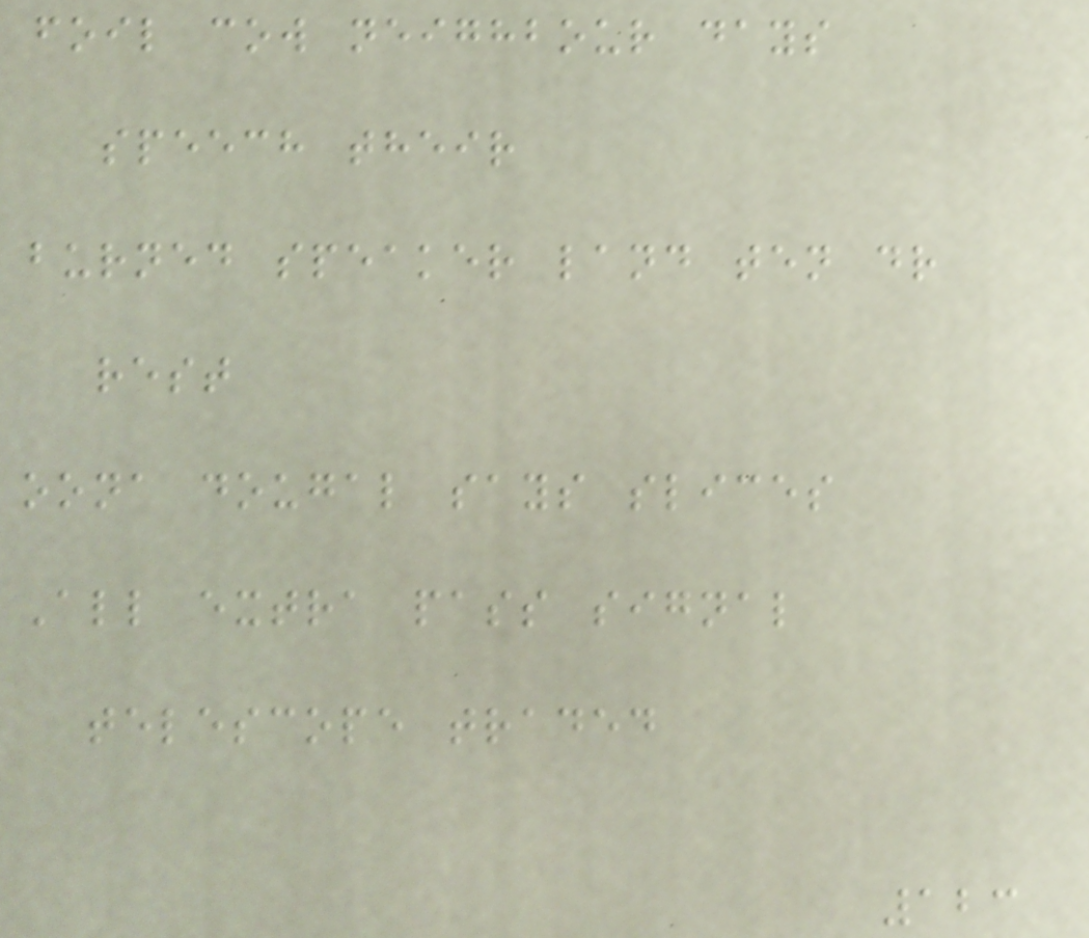foil cow neighbour days
speech their
burned speaker land ten dr
rest
oona dougal says slices
All extra pass signal
telescope traded
123
